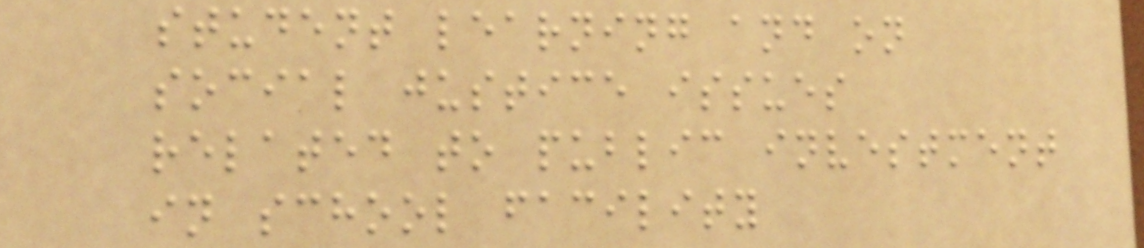student learning and on
social justice issues
related to public investment
in school facility
